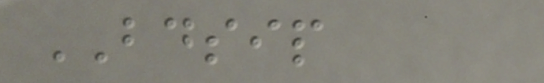BDSIP
